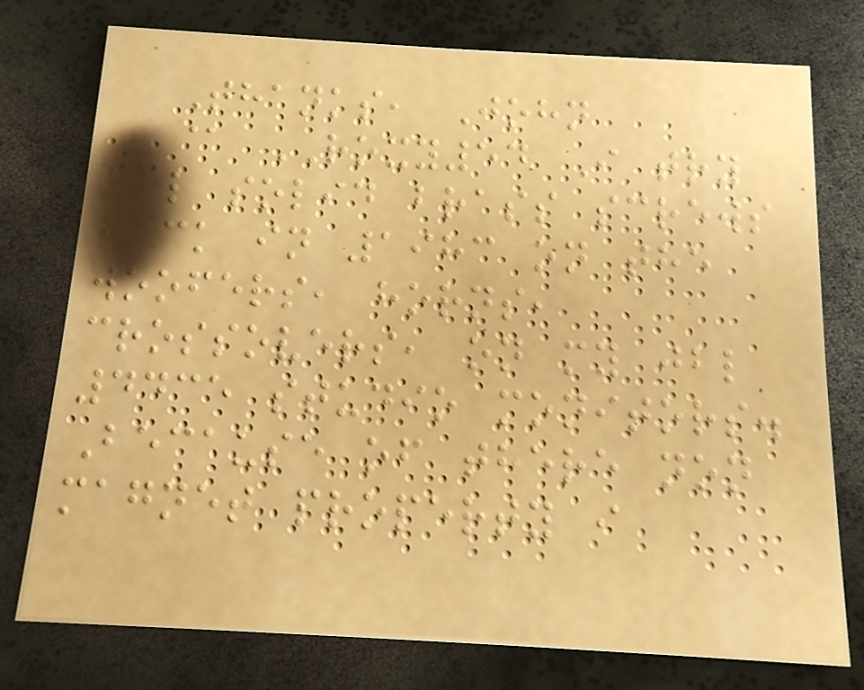Thanks, John
@ ROXY54 I try
all solid brass screws
back in 1983 on the
woofers, horns,
crossovers, on my jbl
4435 studio monitors.
Because of there non
magnet property i
